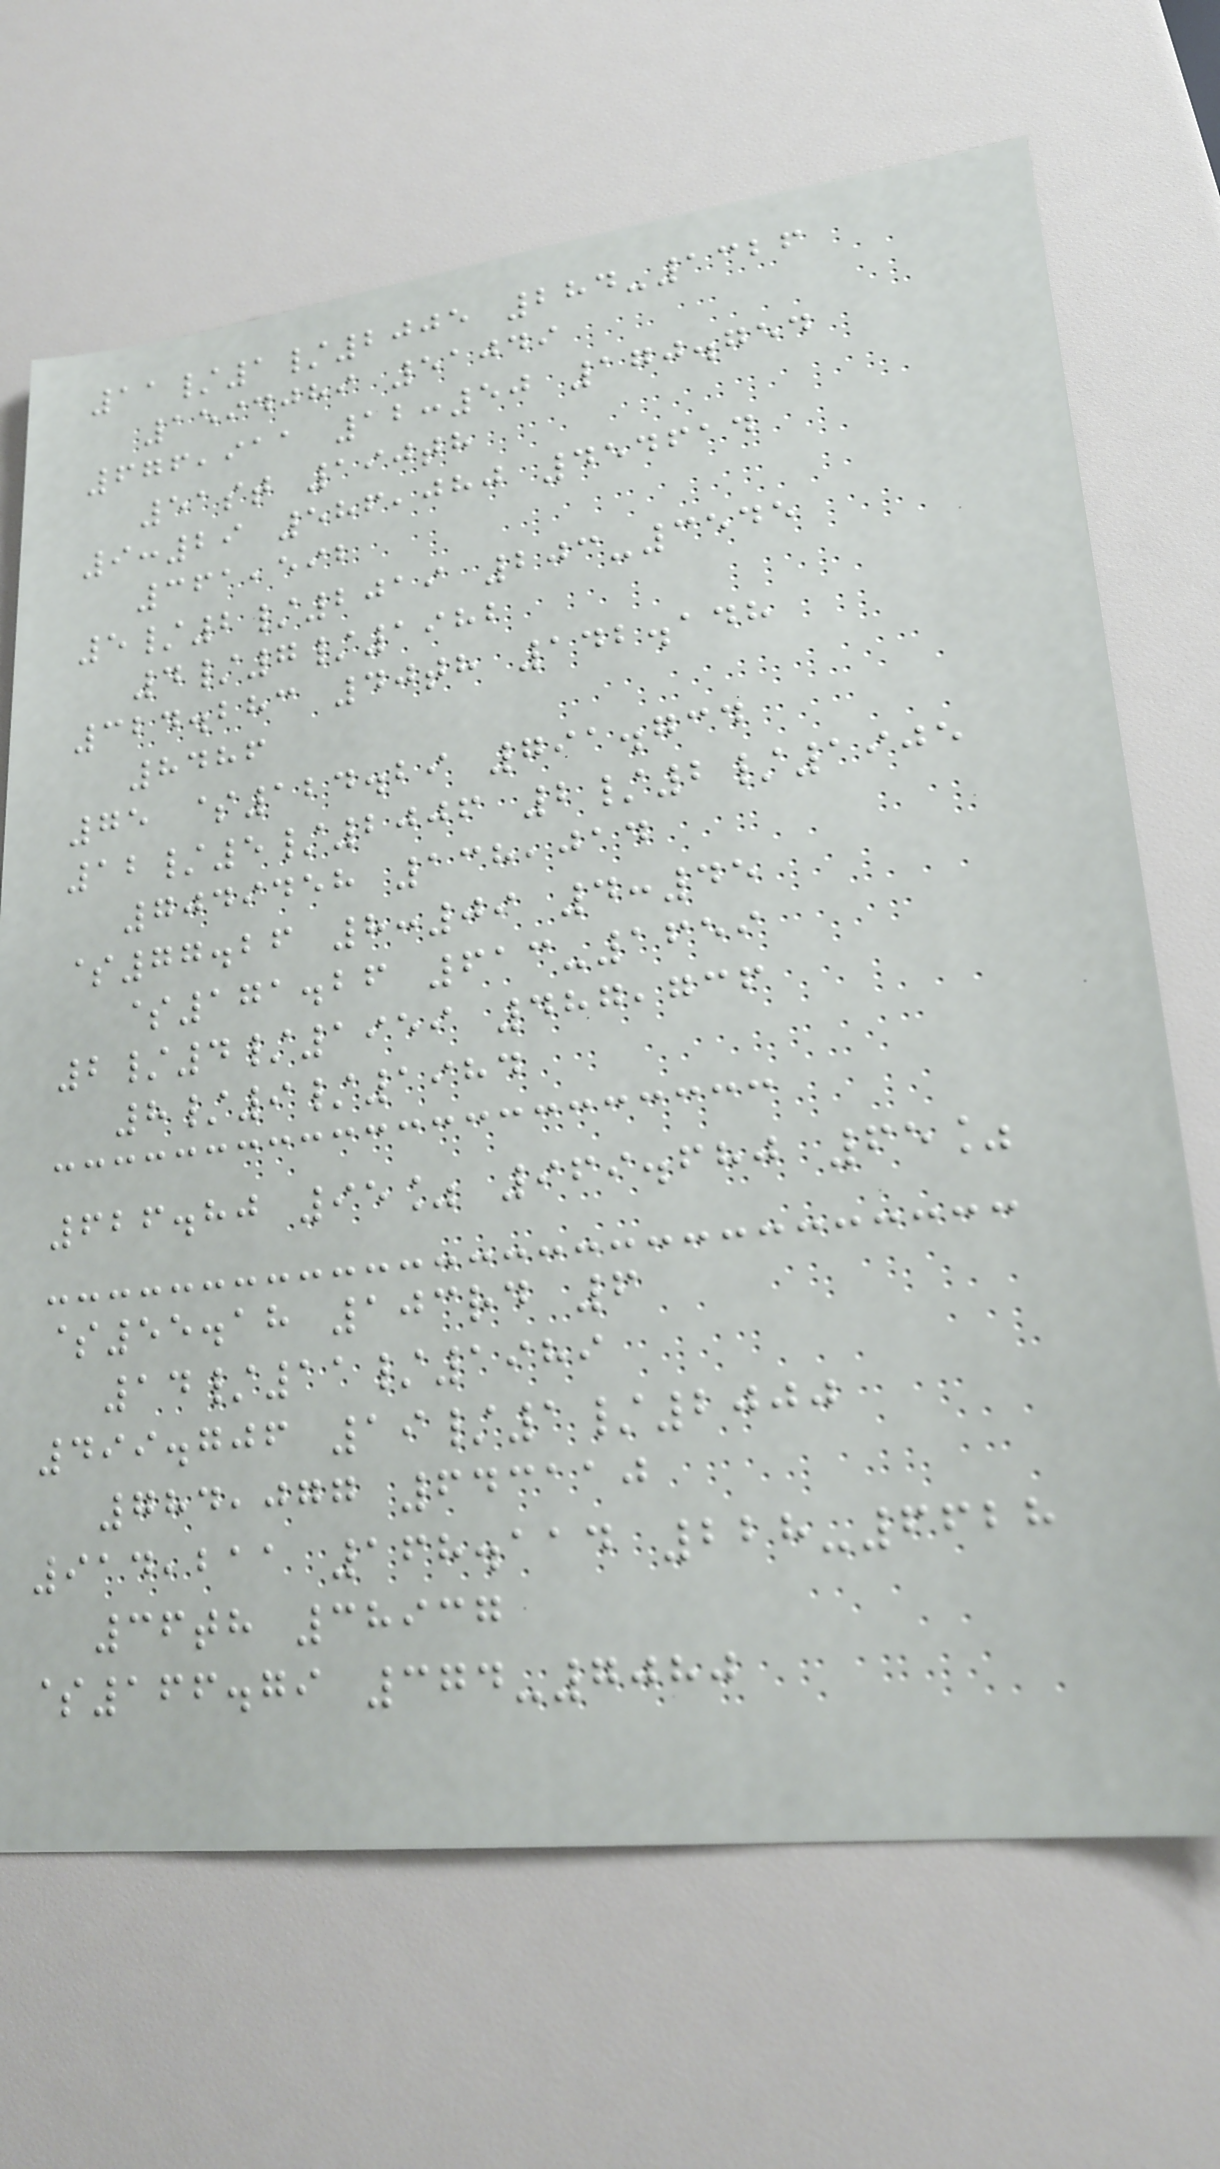11/1/2005 284-1326
1594089 51049
676,911 12:50 170.754
51st 190th
9:29 586,080 454614
361,592
5/2/2019 203-3545
4/7/1982
324.283 40th 142.148
8486
75 $124.29 791.734
12/5/2006 2/2/1905
7049458 138,014
$77.26 8:09 4:45
$171.26 613-1659
2/4/1959 487,736
8/9/1984
626.80 95% 969.680 65%
$55.18 103rd 6
14/11/1989
499.706 19/1/2000
784,077 643110
914,211 168.114 228-6628
36th 38937
$166.79 374-7080
